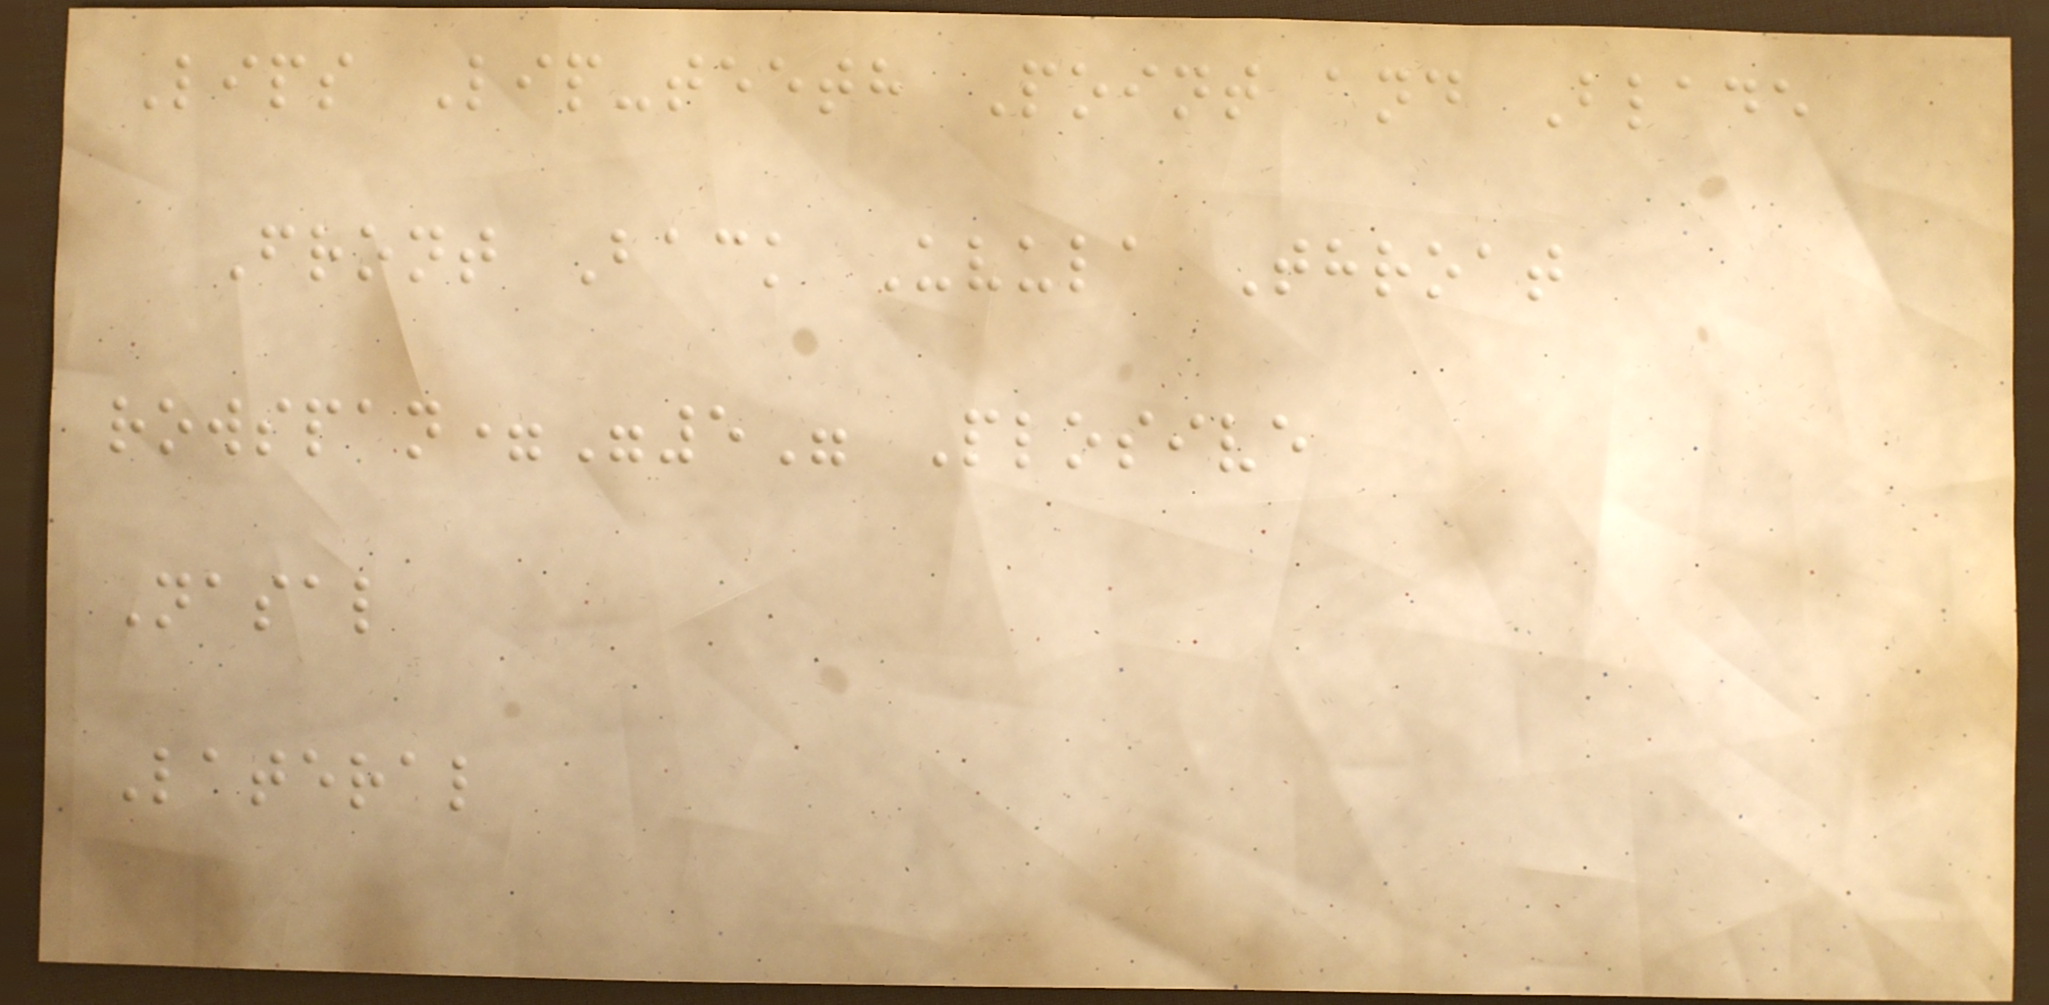Lips Lip-teeth Point and Blade
Front Back Uvula Throat
rowspan="5" Plosive
Nasal
Lateral
